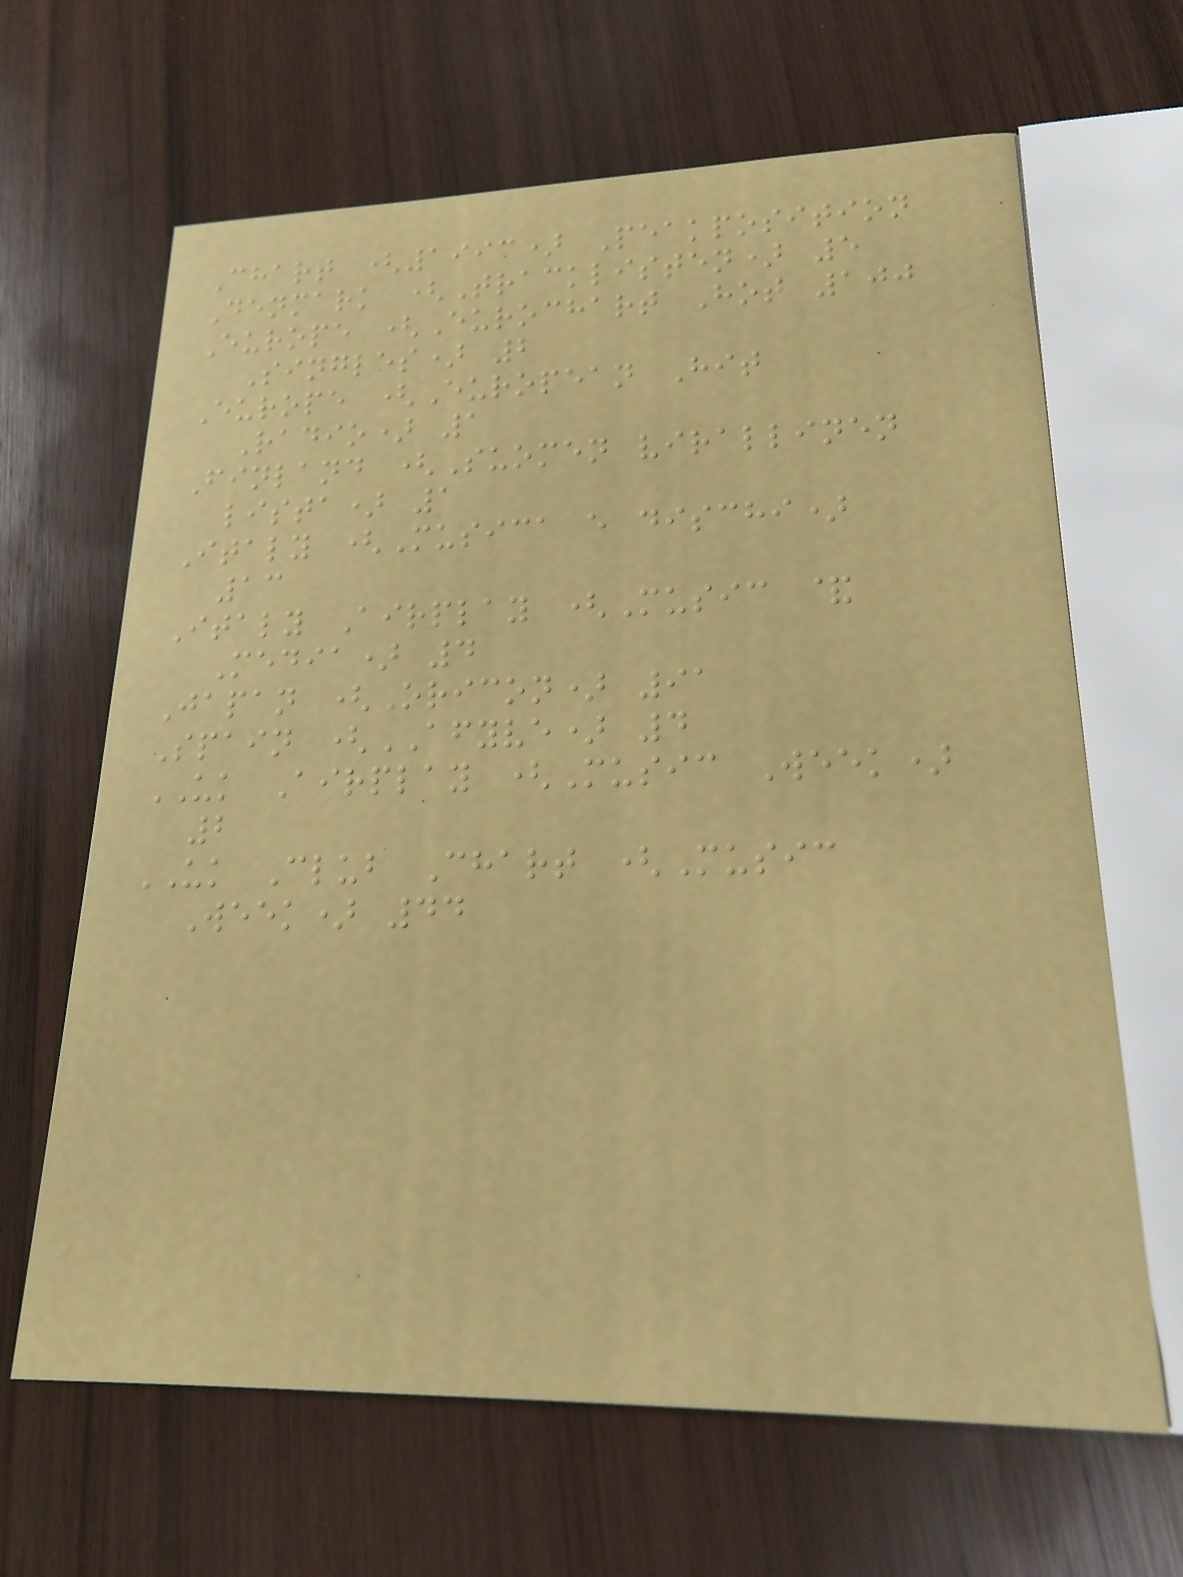Chart (1993) Peakposition
Denmark (Tracklisten) 5
Europe (Eurochart Hot 100
Singles) 2
Europe (European Hit
Radio) 1
Finland (Suomen virallinen
lista) 1
Italy (Musica e dischi)
13
Italy Airplay (Music &
Media) 4
Japan (Oricon) 91
Spain (AFYVE) 4
UK Airplay (Music Week)
2
UK Club Chart (Music
Week) 44
